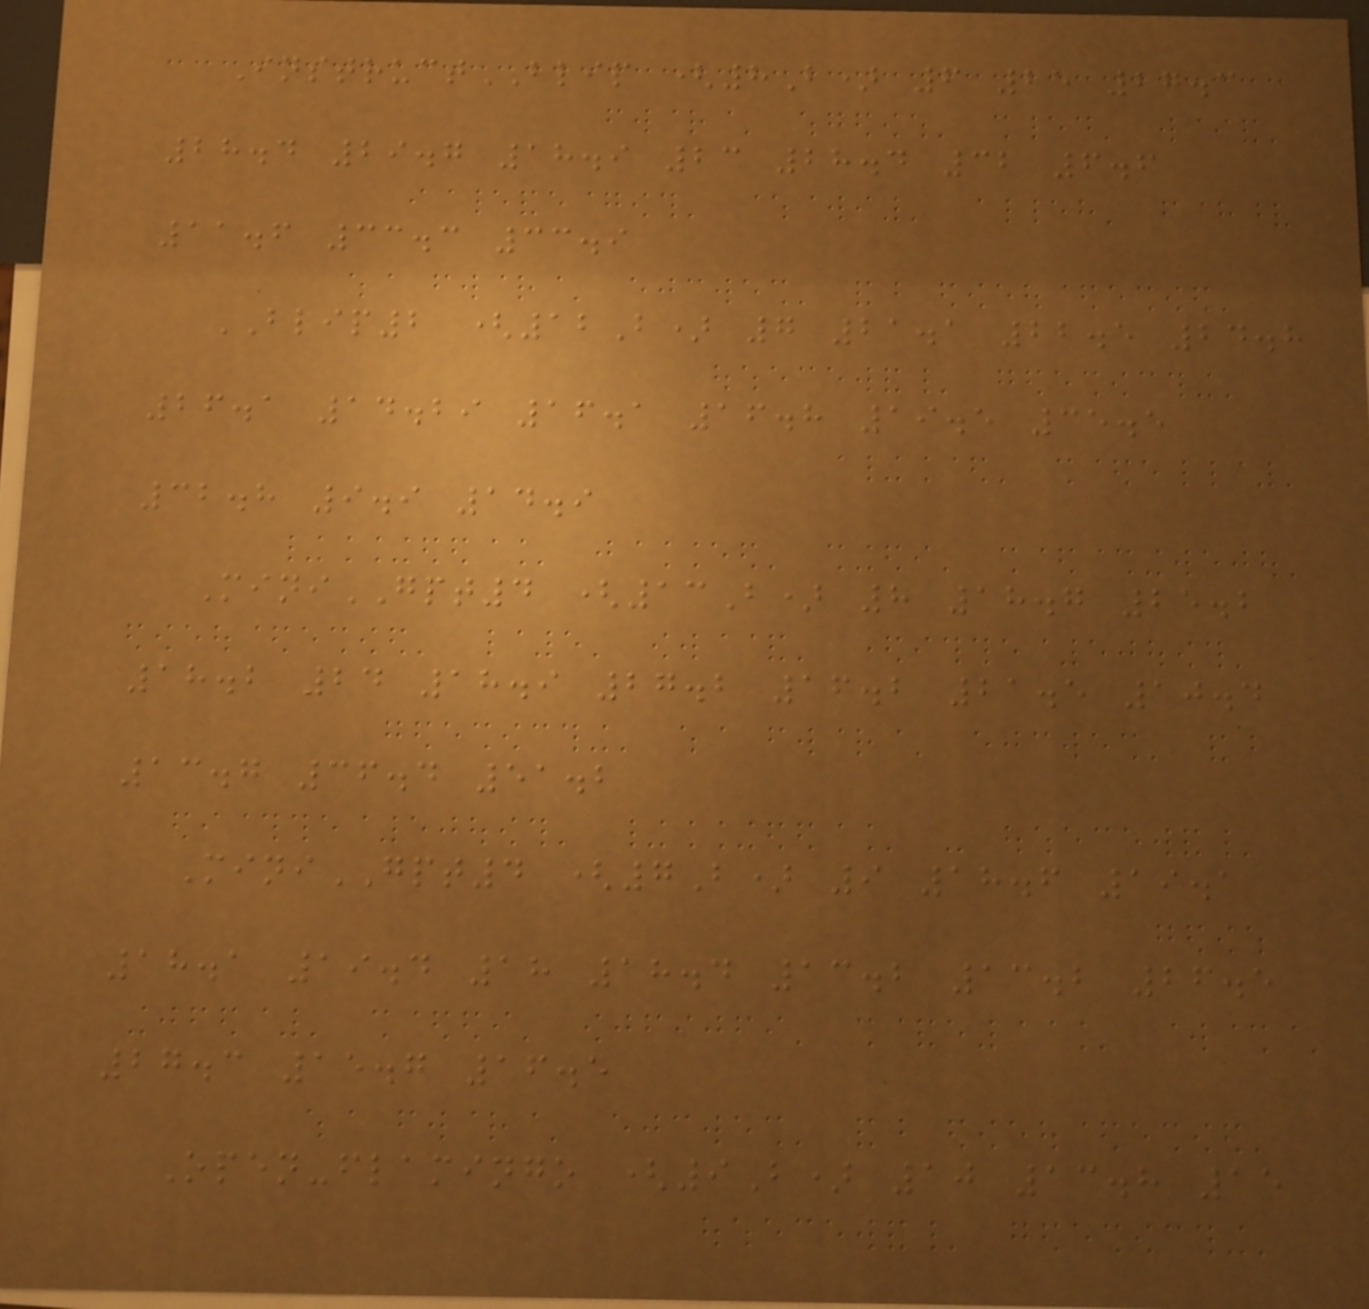InstructBLIP (8B) 6 25 27.3
28.4 29.7 18.9 23 28.4 32 6.6
11.6 33.3 33.9
BLIP2 (12B) 7 21.1 22.5 24.8
26.1 14.29 16.1 16.8 19.5 35.5
32.8 9.9 14.9
MiniGPT4 (13B) 8 18.7 25.2
18.2 24 18.9 27.2 16.2 21.5 10.4
13.7 36.4 51.2
MiniGPT4 (7B) 9 18.6 19.1
18.1 19.4 18 18.4 13.2 13.2 26.5
27.3 15.7 16.5
Open-flamingo (9B) 10 13.8 15
